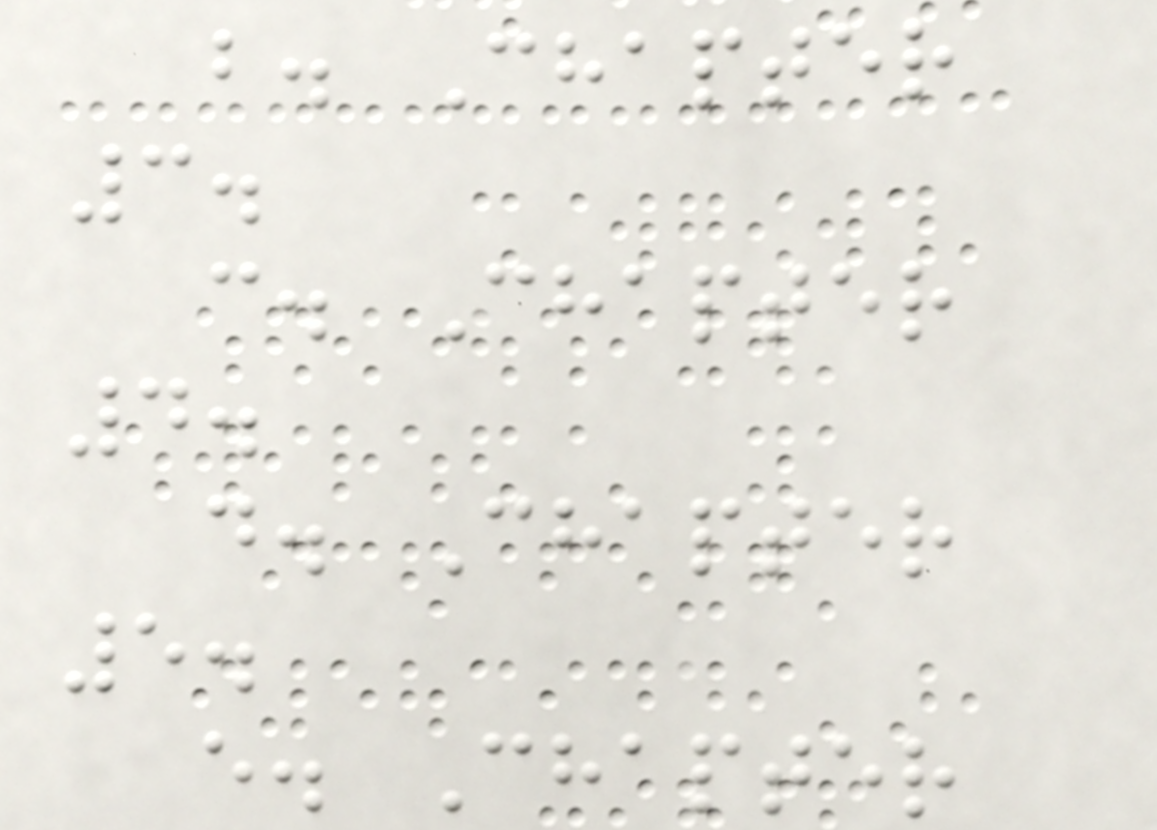b. Chapter
3.
c. Chapter
4.
d. Chapter
5.
e. Chapter
